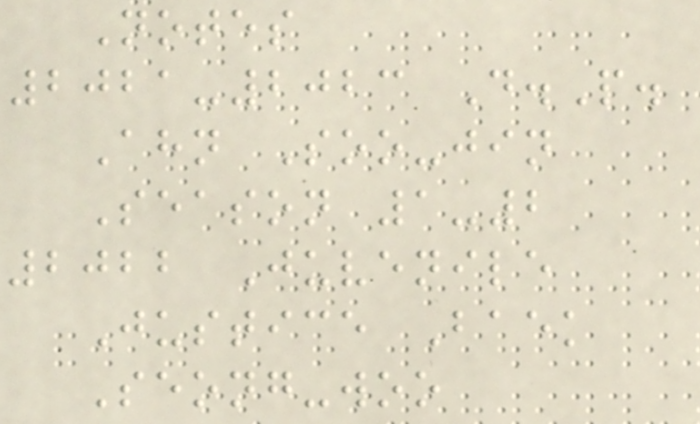Notes
2021-2023 D.P.
Ahn Soo-jin
Season 1-2
2022 Juvenile
Justice Baek
Seong-woo
